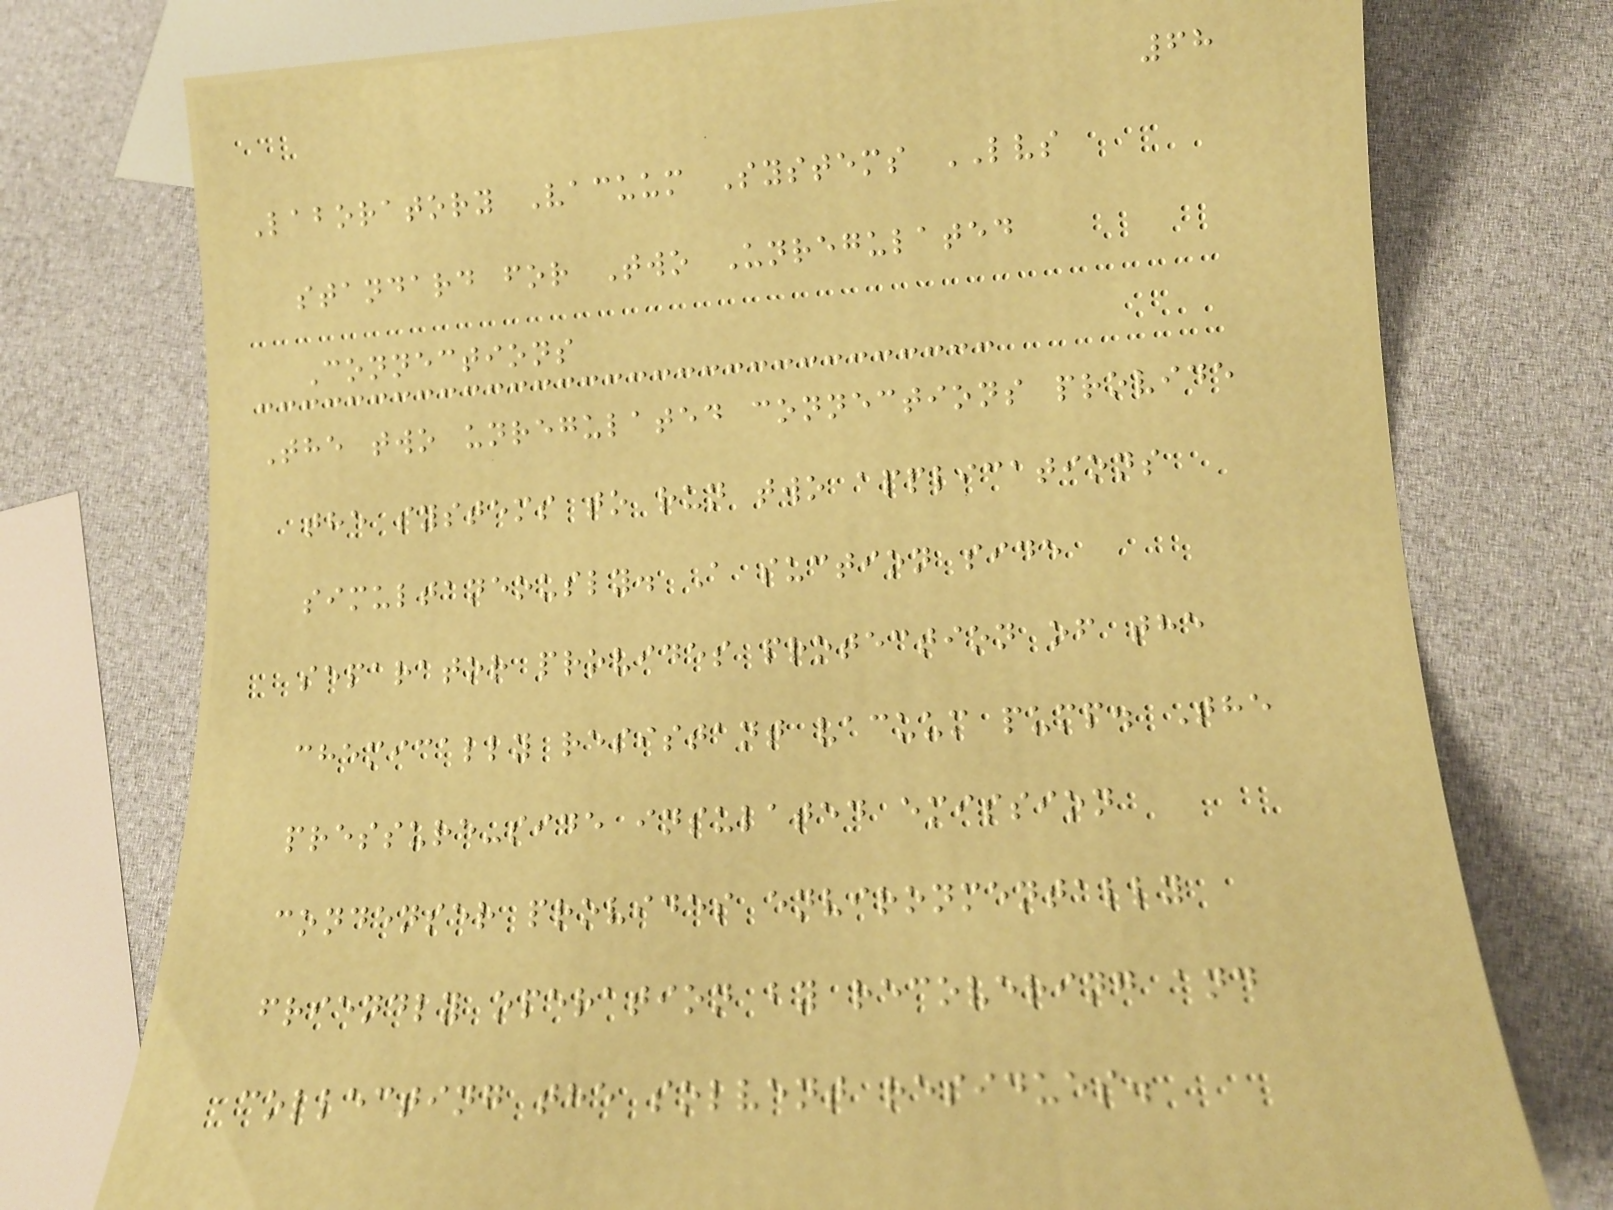68
Laboratory Vacuum Systems LVS
standard for Two Unregulated
Connections
The two unregulated connections provide
the systems to run two applications
simultaneously. A suction side
separator provides protection of the
chemically resistant vacuum pump. The
pressure-side insulated emission
condenser provides environmentally
friendly operation by recovering and
collecting the solvent residues.
